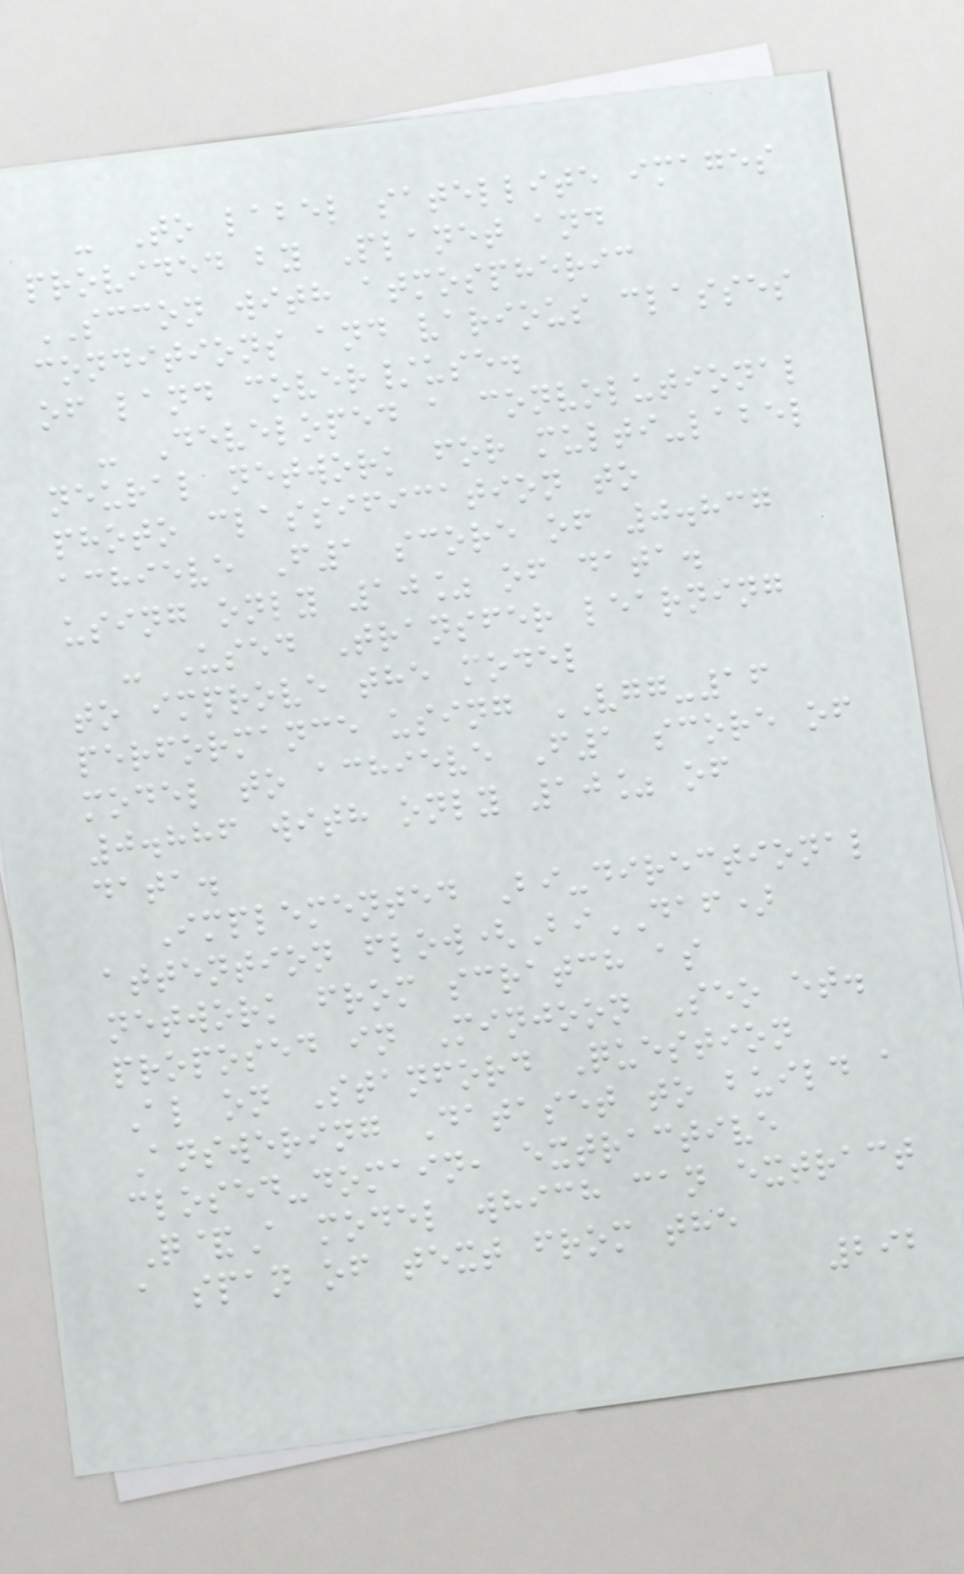- To label satellite images
provided by Planet and
SCCON with atmospheric
conditions and various classes
of land cover/use.
- Developed a convolutional
neural network for multi-label
photo classification to
achieve F1 score of 0.837
using only 10% of data.
- Used Transfer learning
to improve the model
performance using VGG-16
model to achieve F1 score of
0.886 with only 10% of
data.
Implemented Bi-directional
attention flow(BiDAF)
network from scratch as
proposed in Minjoon Seo et.
Al on Stanford Question
Answering Dataset to build a
closed-domain, extractive
Q&A model which can extract
a span of text from the
292
